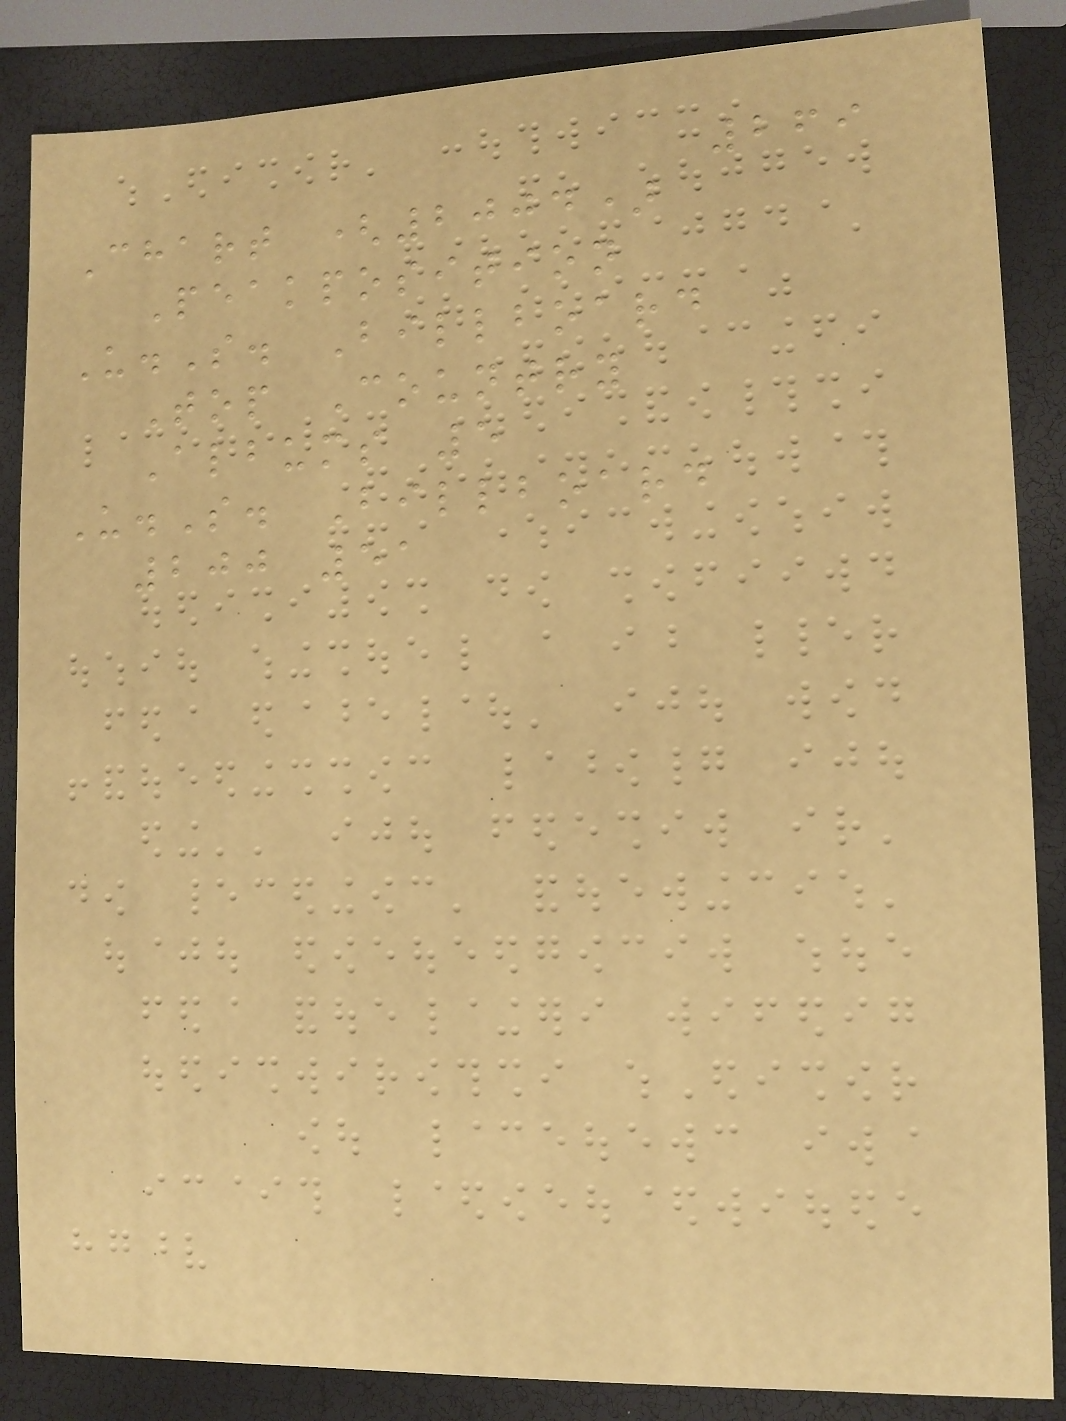269
Chart (2004)
Peakposition
U.S. Billboard
Top Country
Albums 5
U.S. Billboard
200 51
